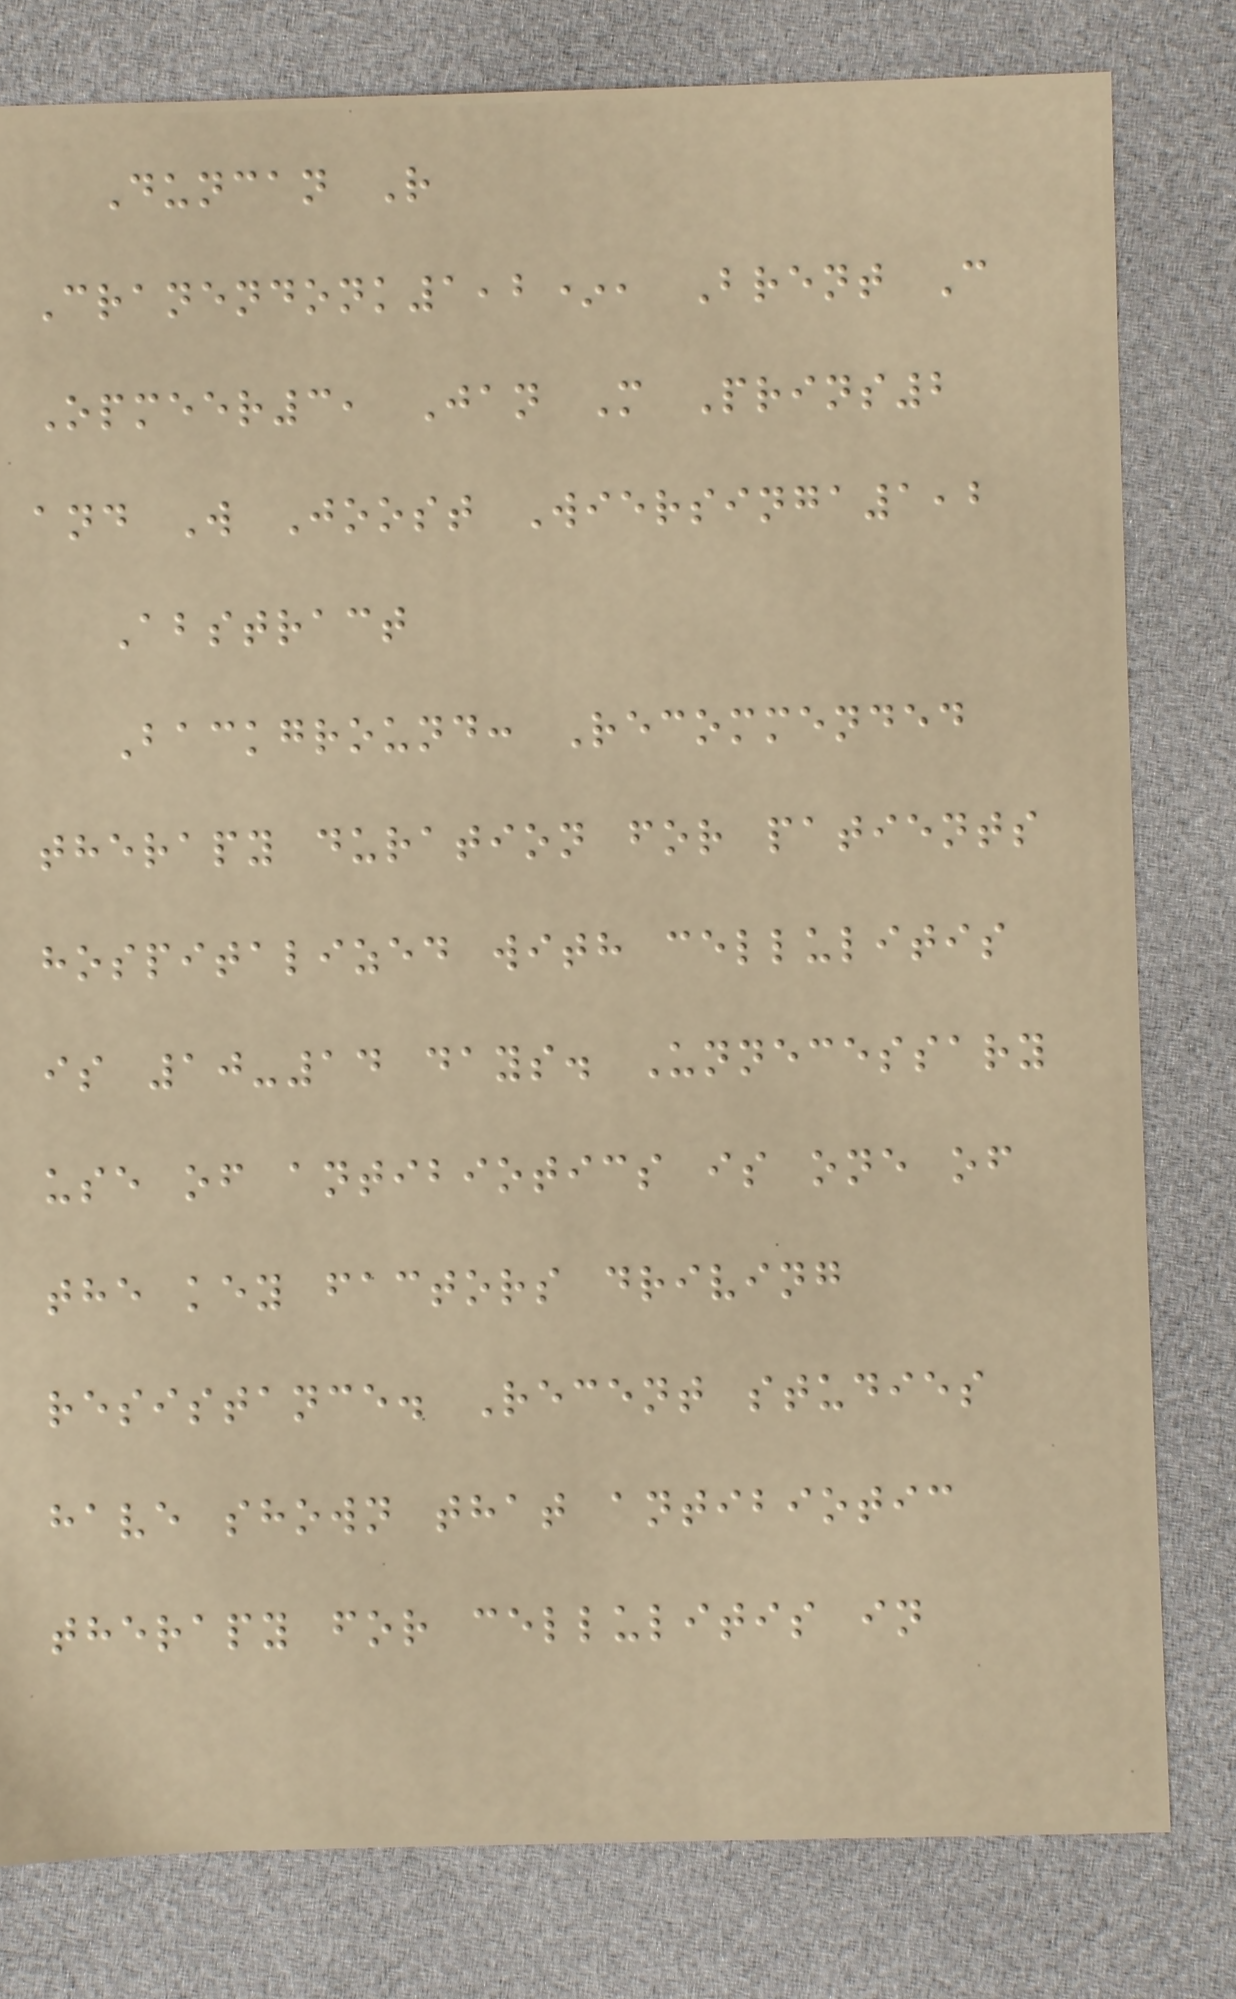Duncan R
Cranendonk1,2*, Brent C
Opmeer3, Jan M Prins2
and W Joost Wiersinga1,2
Abstract
Background: Recommended
therapy duration for patients
hospitalized with cellulitis
is 10-14 days. Unnecessary
use of antibiotics is one of
the key factors driving
resistance. Recent studies
have shown that antibiotic
therapy for cellulitis in
